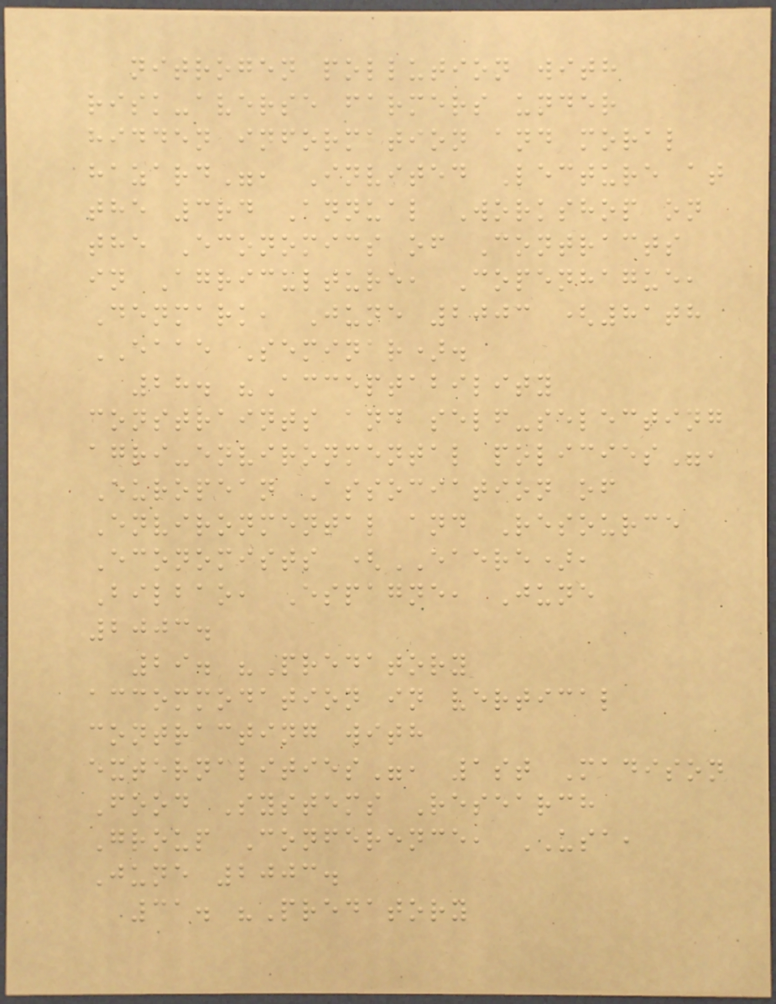nitrogen pollution with
risk-averse farmers under
hidden information and moral
hazard", Invited Lecture at
the 3rd Annual Workshop on
the Economics of Contracts
in Agriculture, Copenhague,
Denmark, June 2003 (81th
EAAE Seminar).
28. "Acceptability
constraints and self-selecting
agri-environmental policies",
European Association of
Environmental and Resource
Economists (EAERE),
Bilbao, Espagne, June
2003.
29. "Predatory
accommodation in vertical
contracting with
externalities", 1st Madison
Food Systems Research
Group Conference, USA,
June 2003.
31. "Predatory
